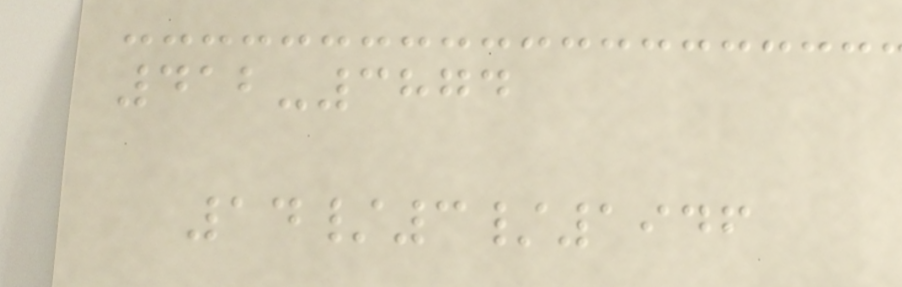412-3874
14/3/1946
